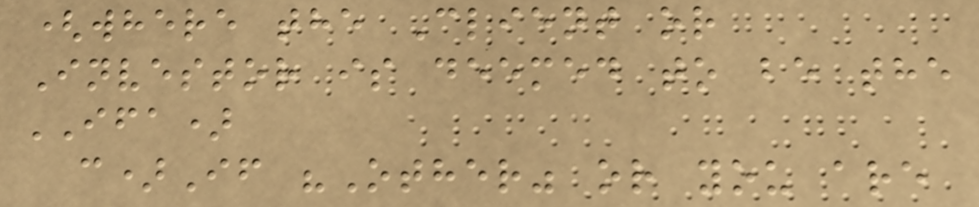(where the Client or
Investor is deemed to be the
IFA)
c)If "Other" or you are
